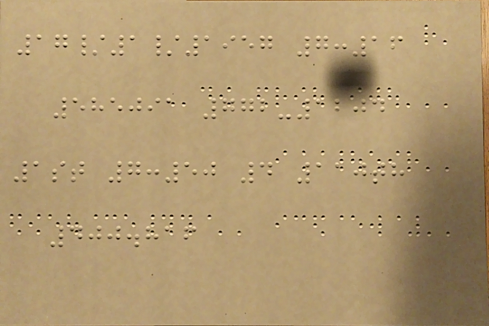17/1/1957 7:16
585091 772-1204
1st 7:50 4 110th
400.816
